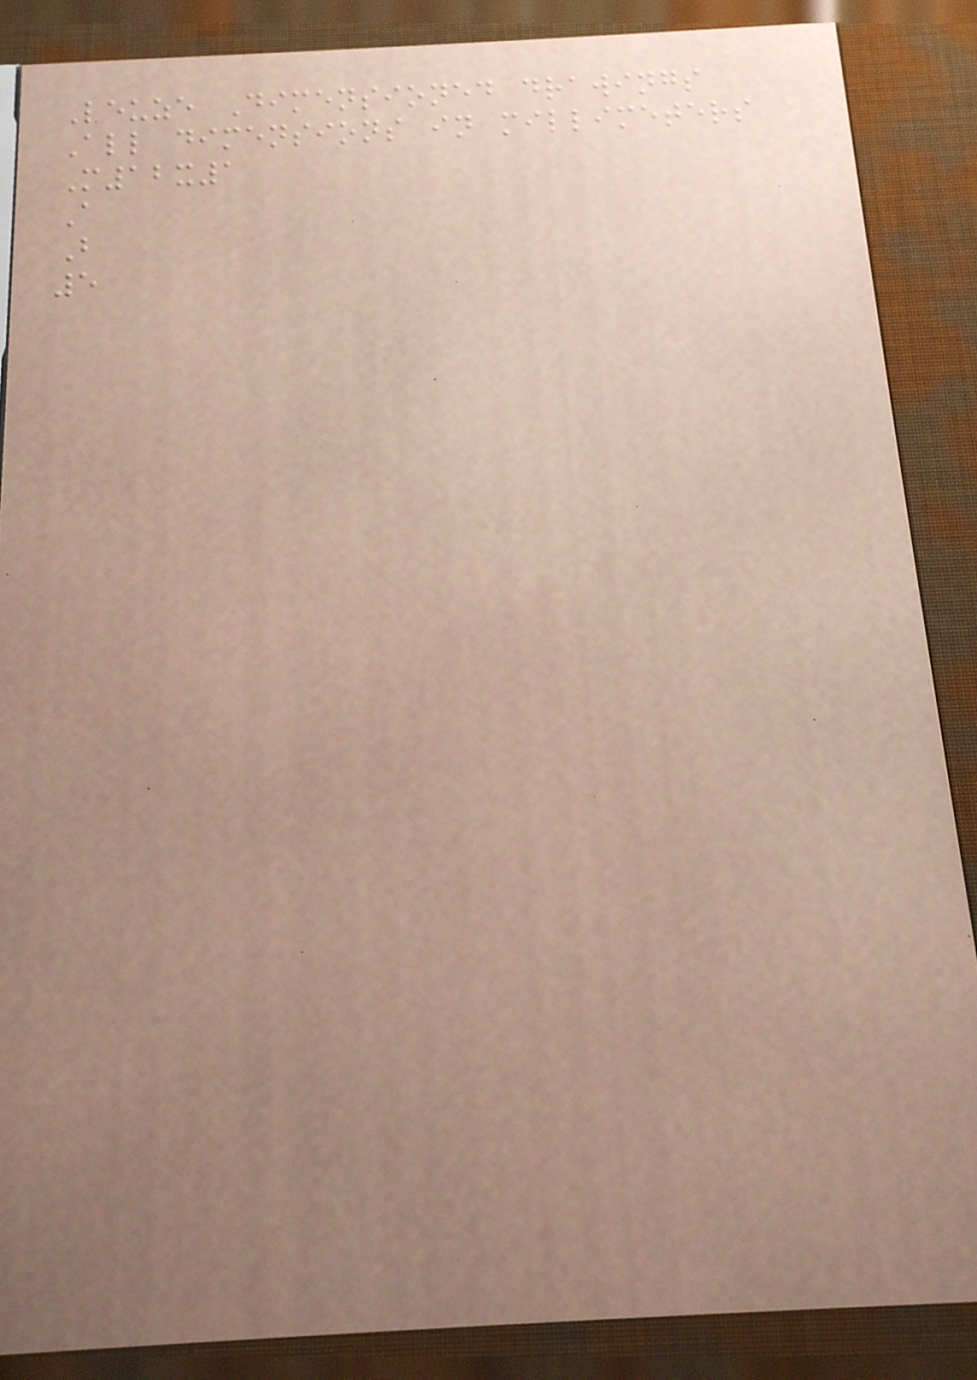Leuze Dimensioned drawings
All dimensions in millimeters
M12x1
A
B
5
